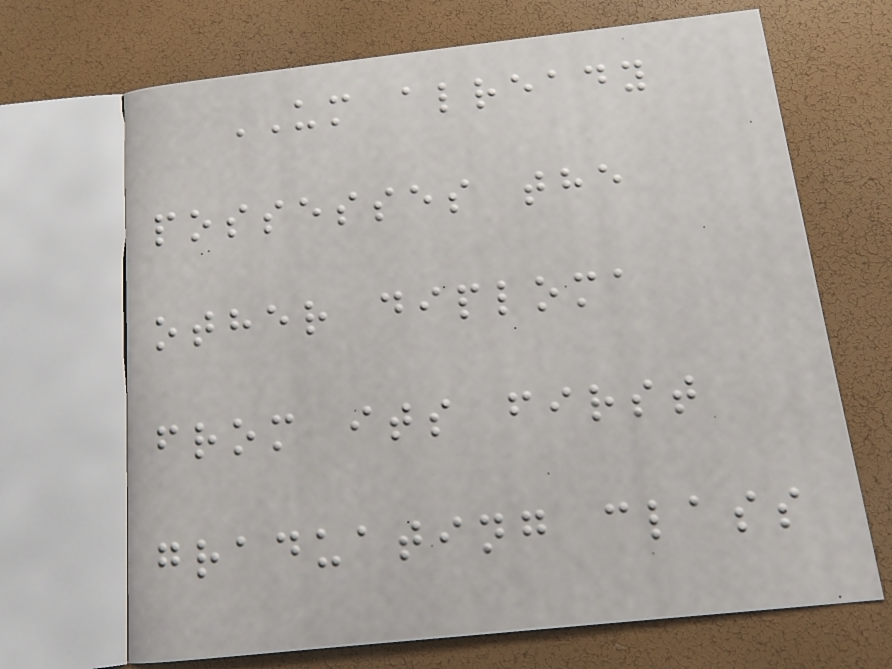UM already
possesses the
other diploma
from its first
graduating class
